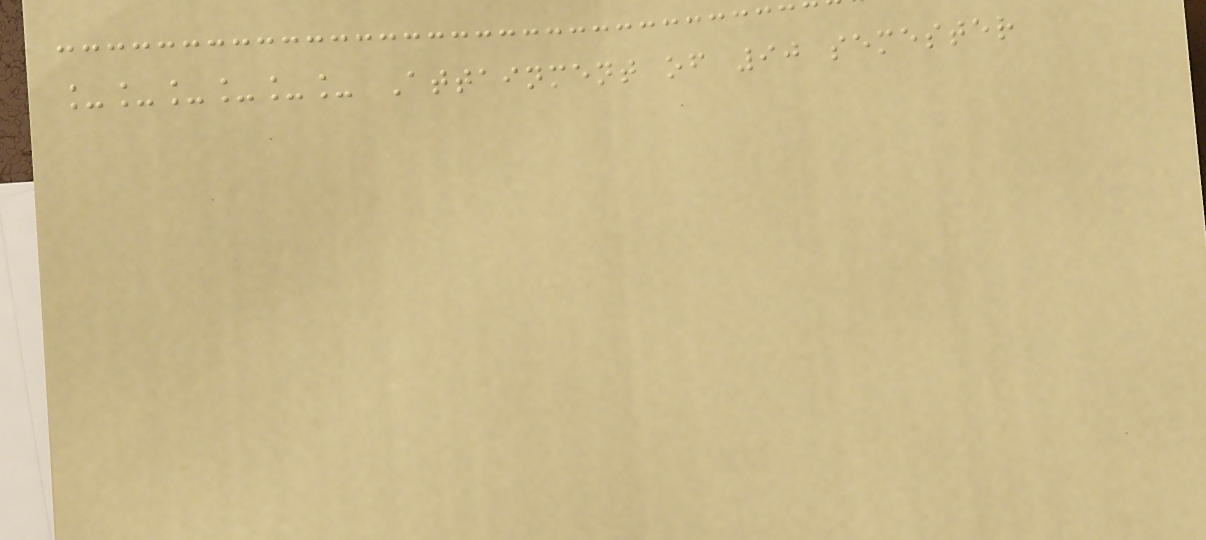______ Attainment of 90 semester
